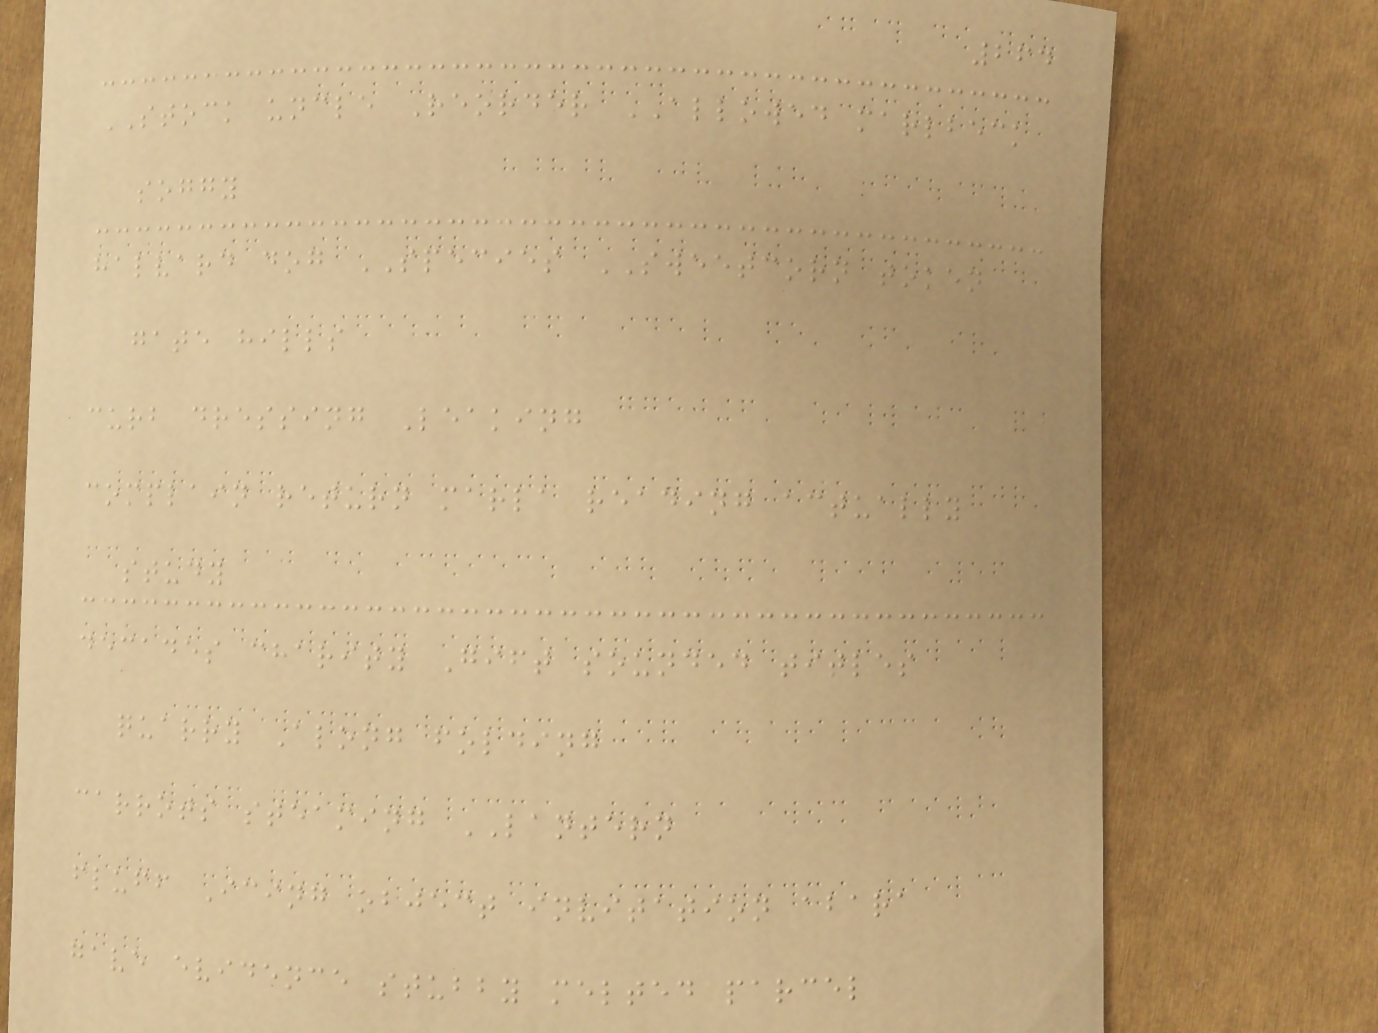264
STOCK uncle Reorder ALLOWED marlbeck
soggy
halvard dog SPECIES SWEETCORN token
gate hills
curb dressing Leaking
complain return marla reading actually
study
decades charity Gift sounded titles
quarry Along folding
carrots steaming LANTERN
fluff Icing object invitation abara
gave evidence stubby melted parcel
